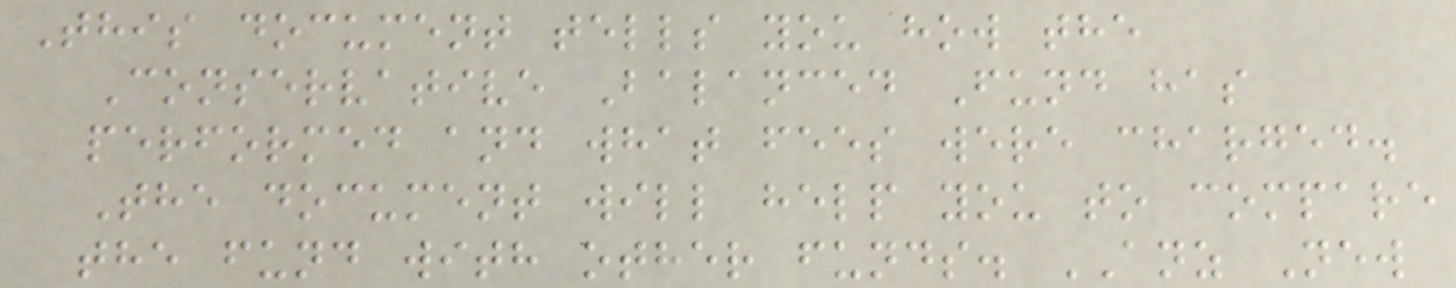This document tells you how the
Conservative Balanced Fund has
performed and what fees were charged.
The document will help you to compare
the fund with other funds. ANZ New
